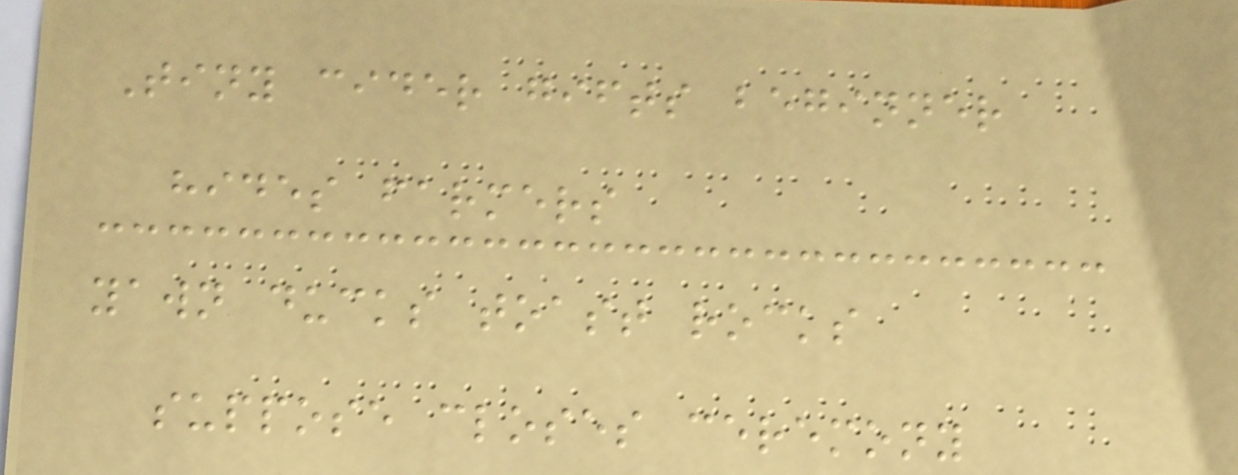Tiny cider gifts beginner
hides farmers
yawn ducks toast rocks
suppose closes ceremony
